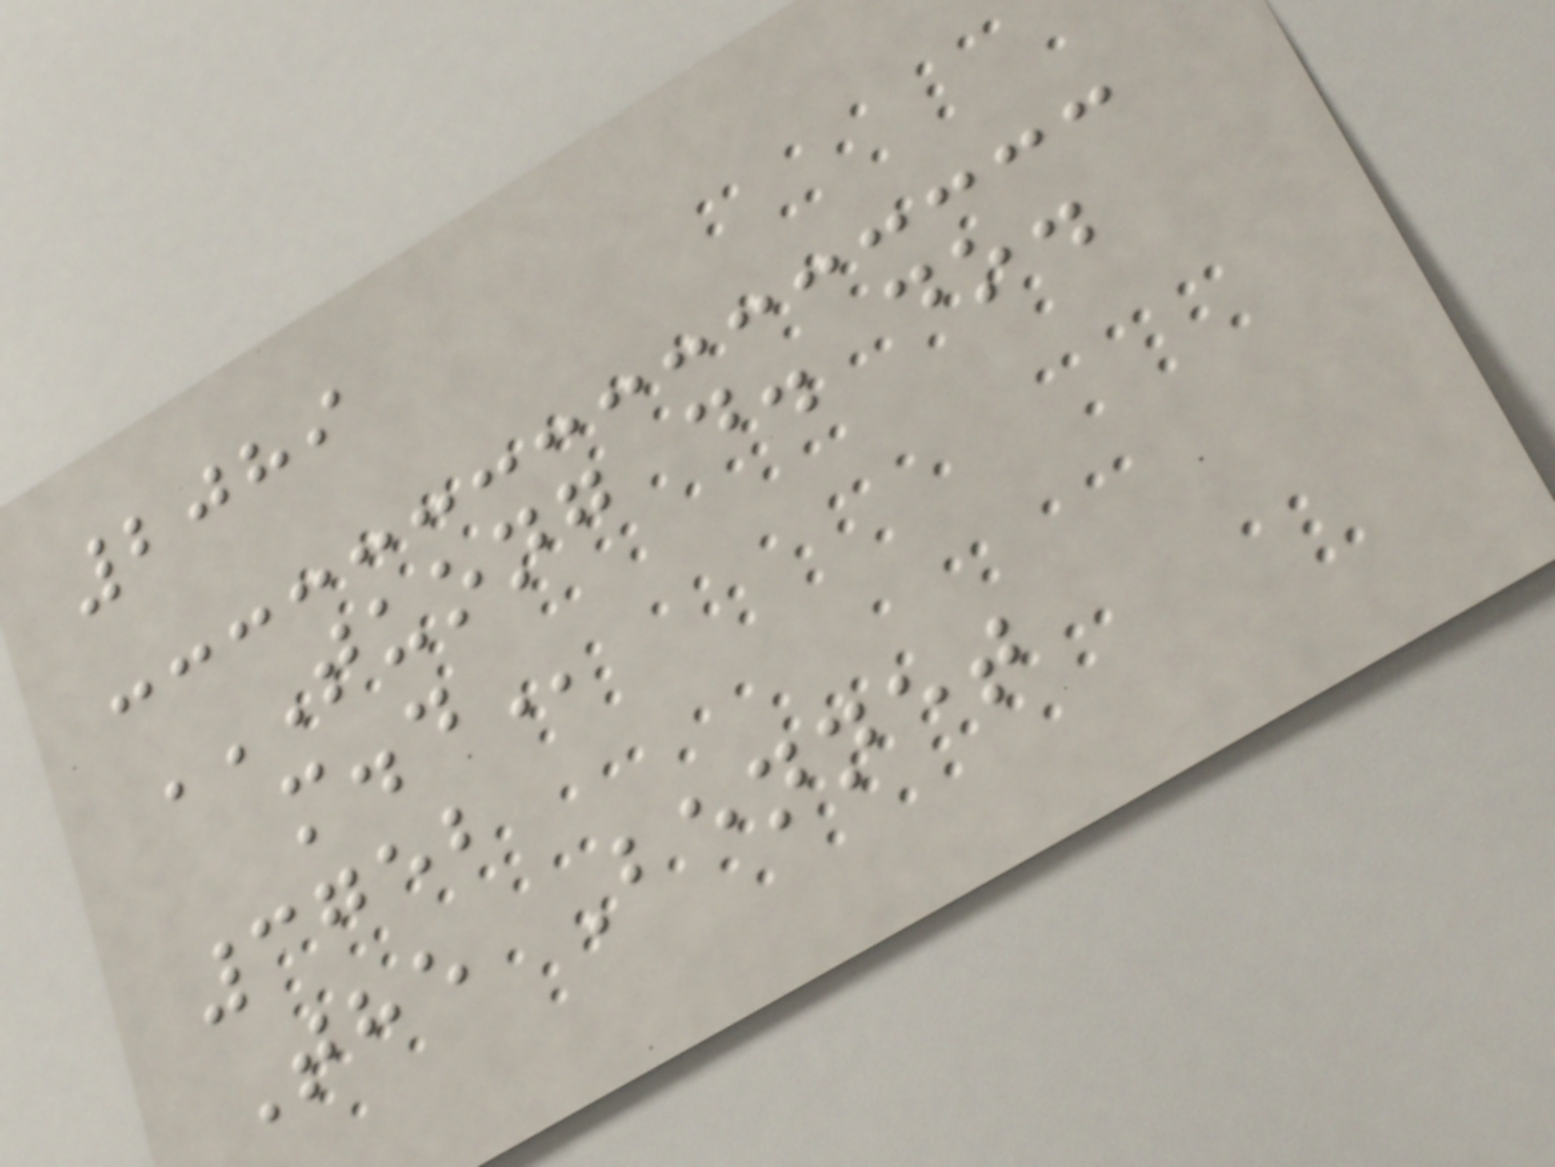2089
TUONG D. DO.
M.D
3752
The Bennet
